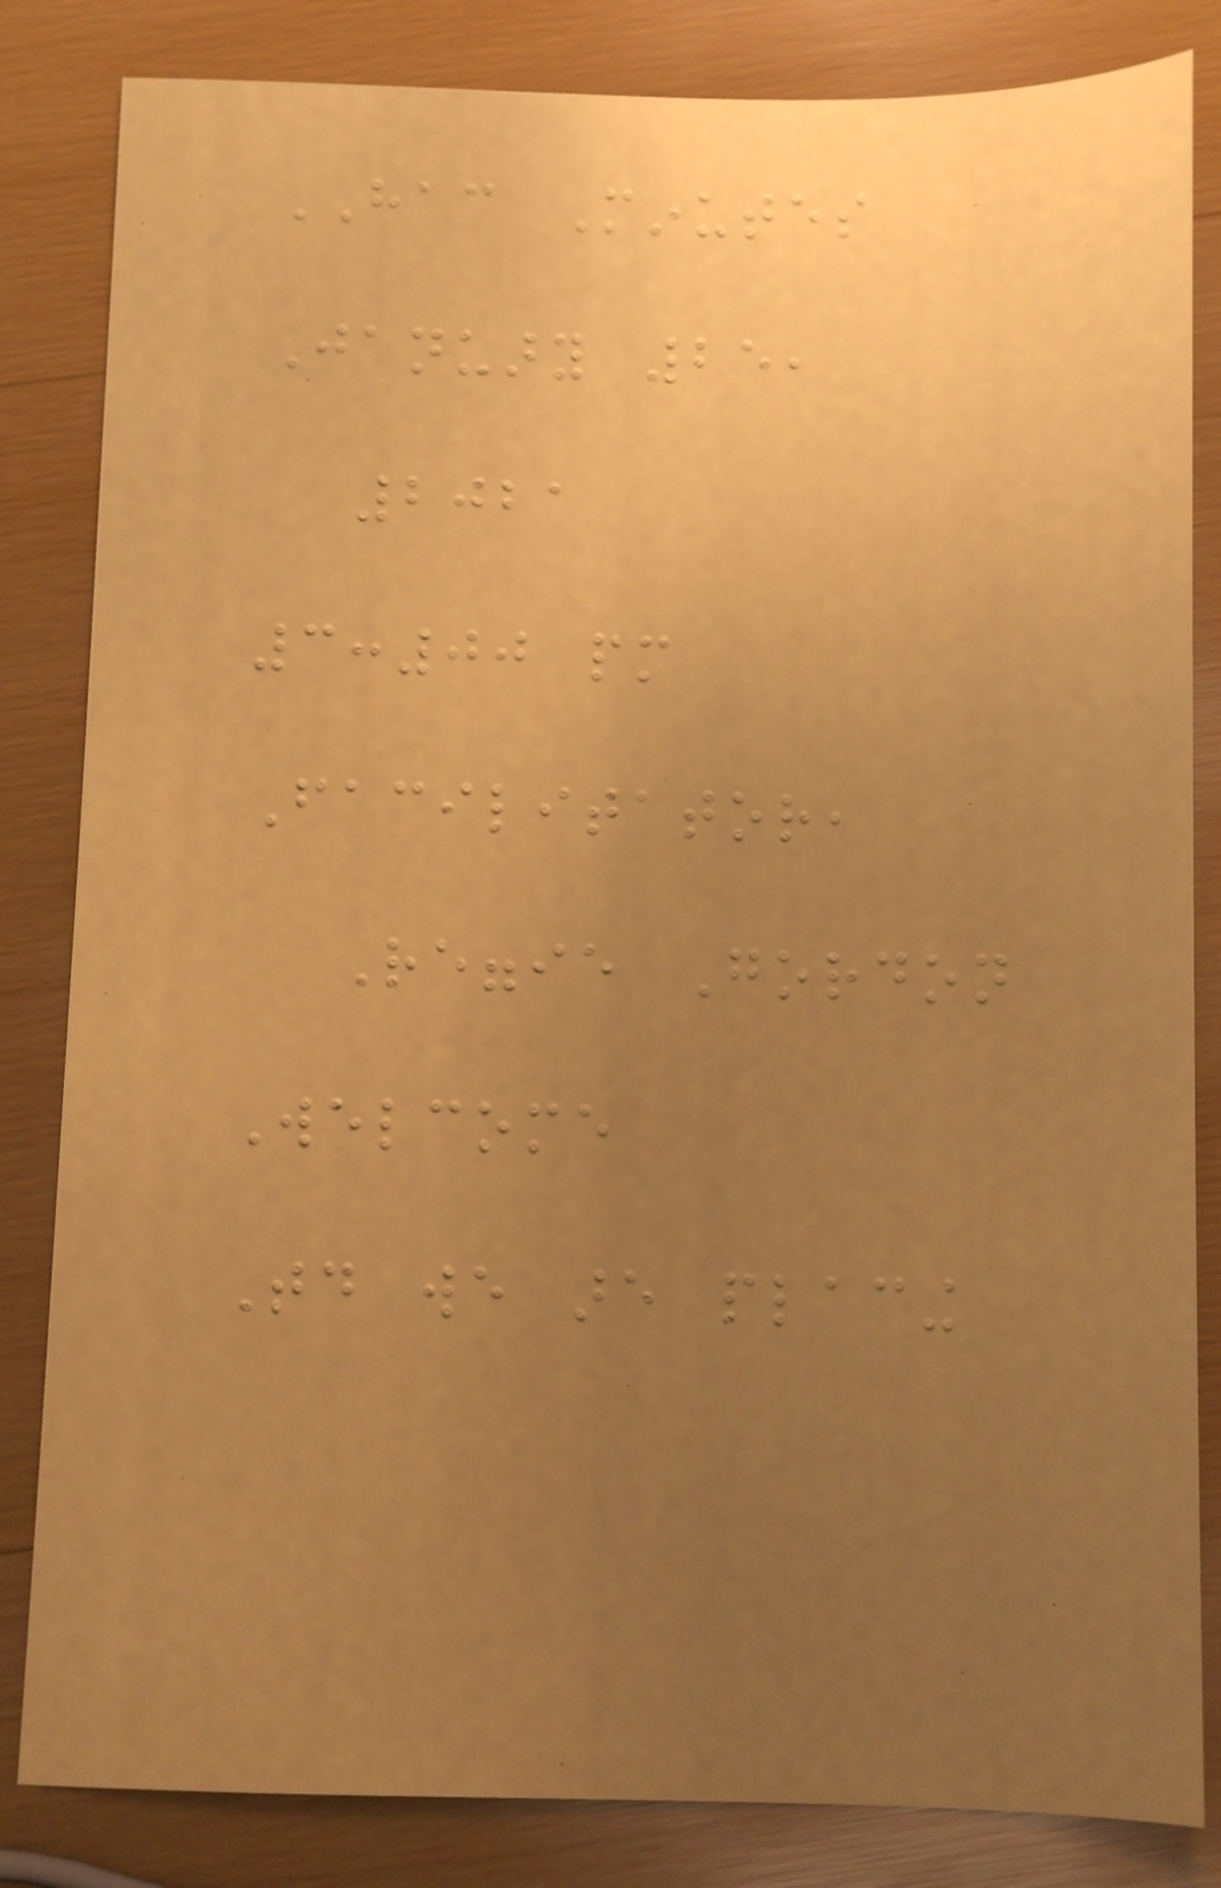HAC Minutes
January 25,
2021
3:00 pm
Facilitator,
Reggie Gordon
Welcome
Today we are placing
